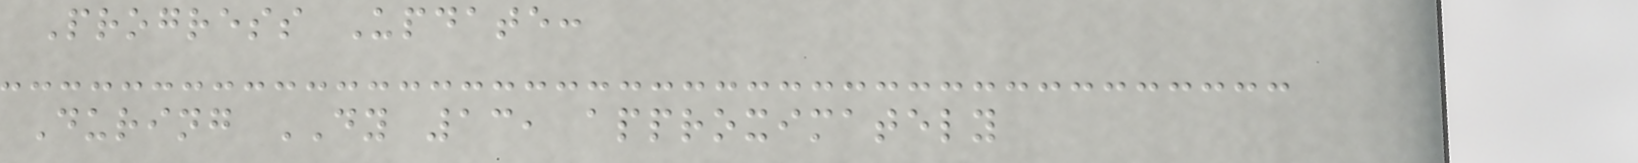Progress Update:
During DY 13, approximately
